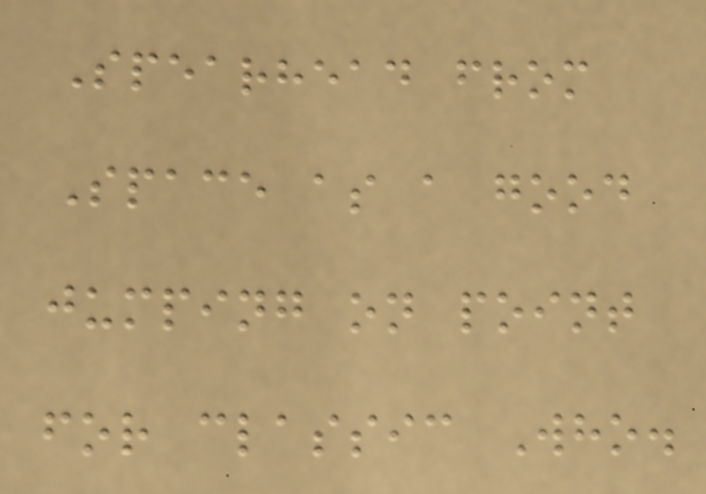Spearhead from
Space as a good
jumping on point
for classic Who.
